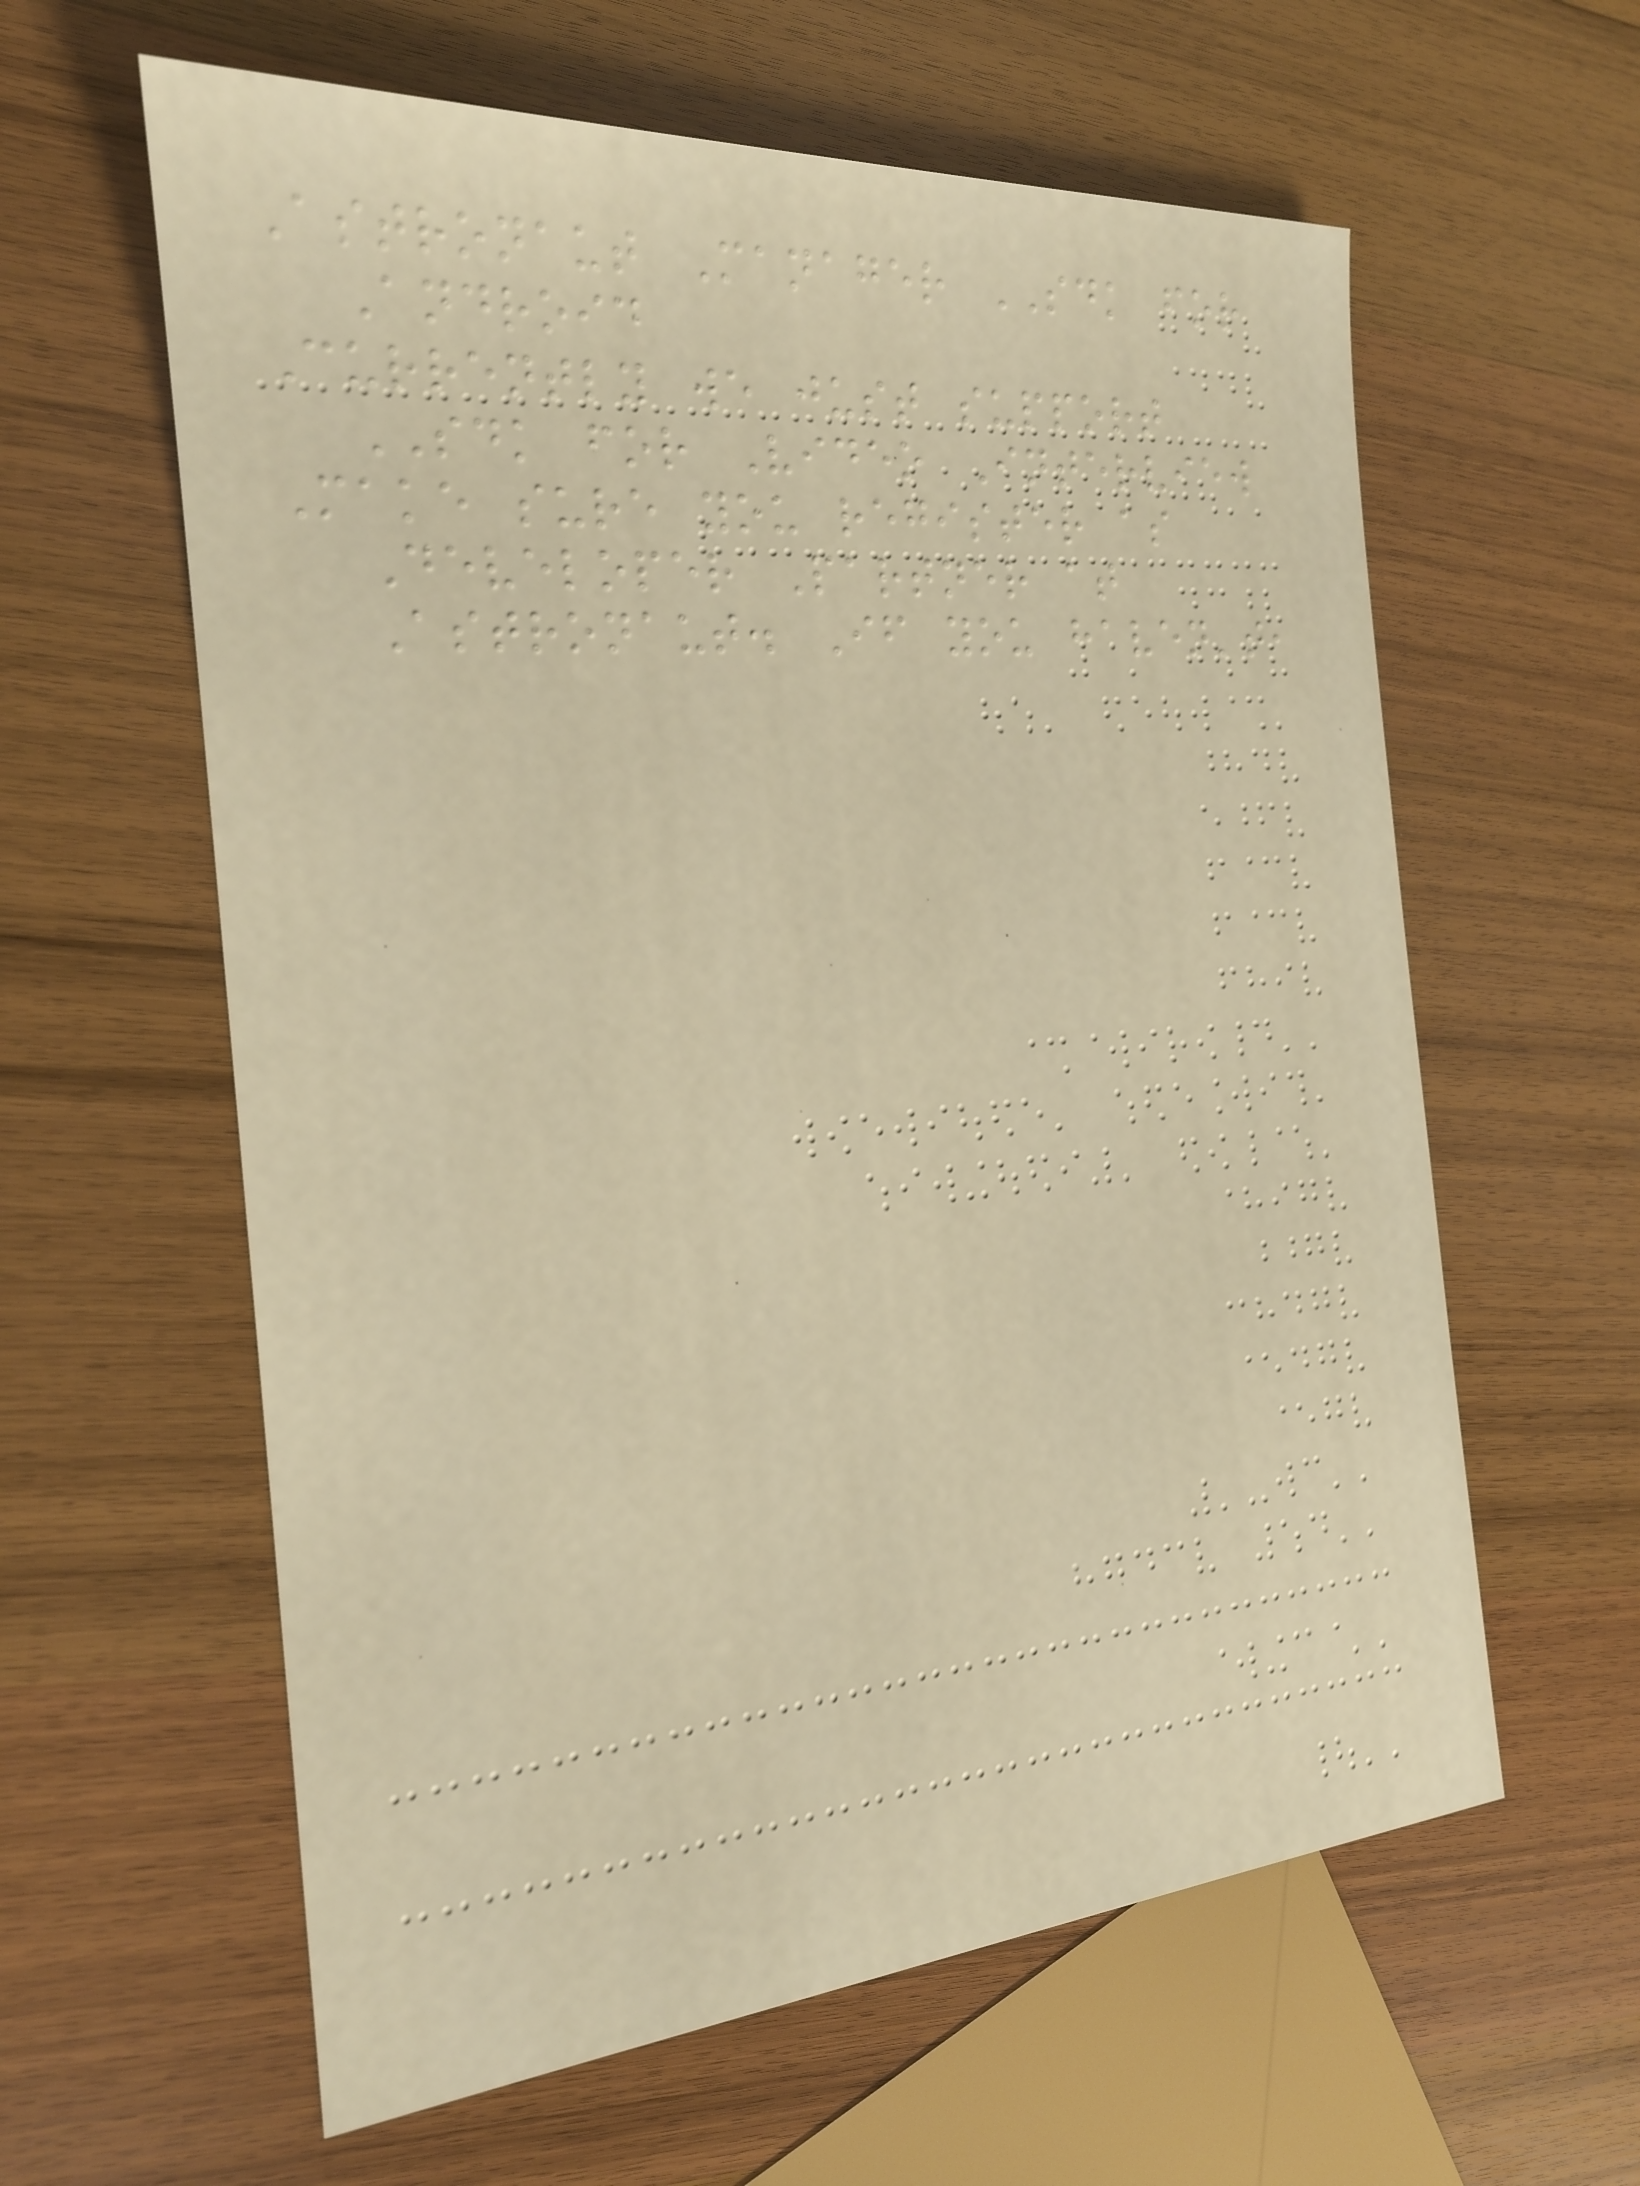Astronaut Manager SDK for
Android
Currently we just support
SDK for Video Interview
Make sure you register as
Developer Partner at
Astronaut. If you haven't,
